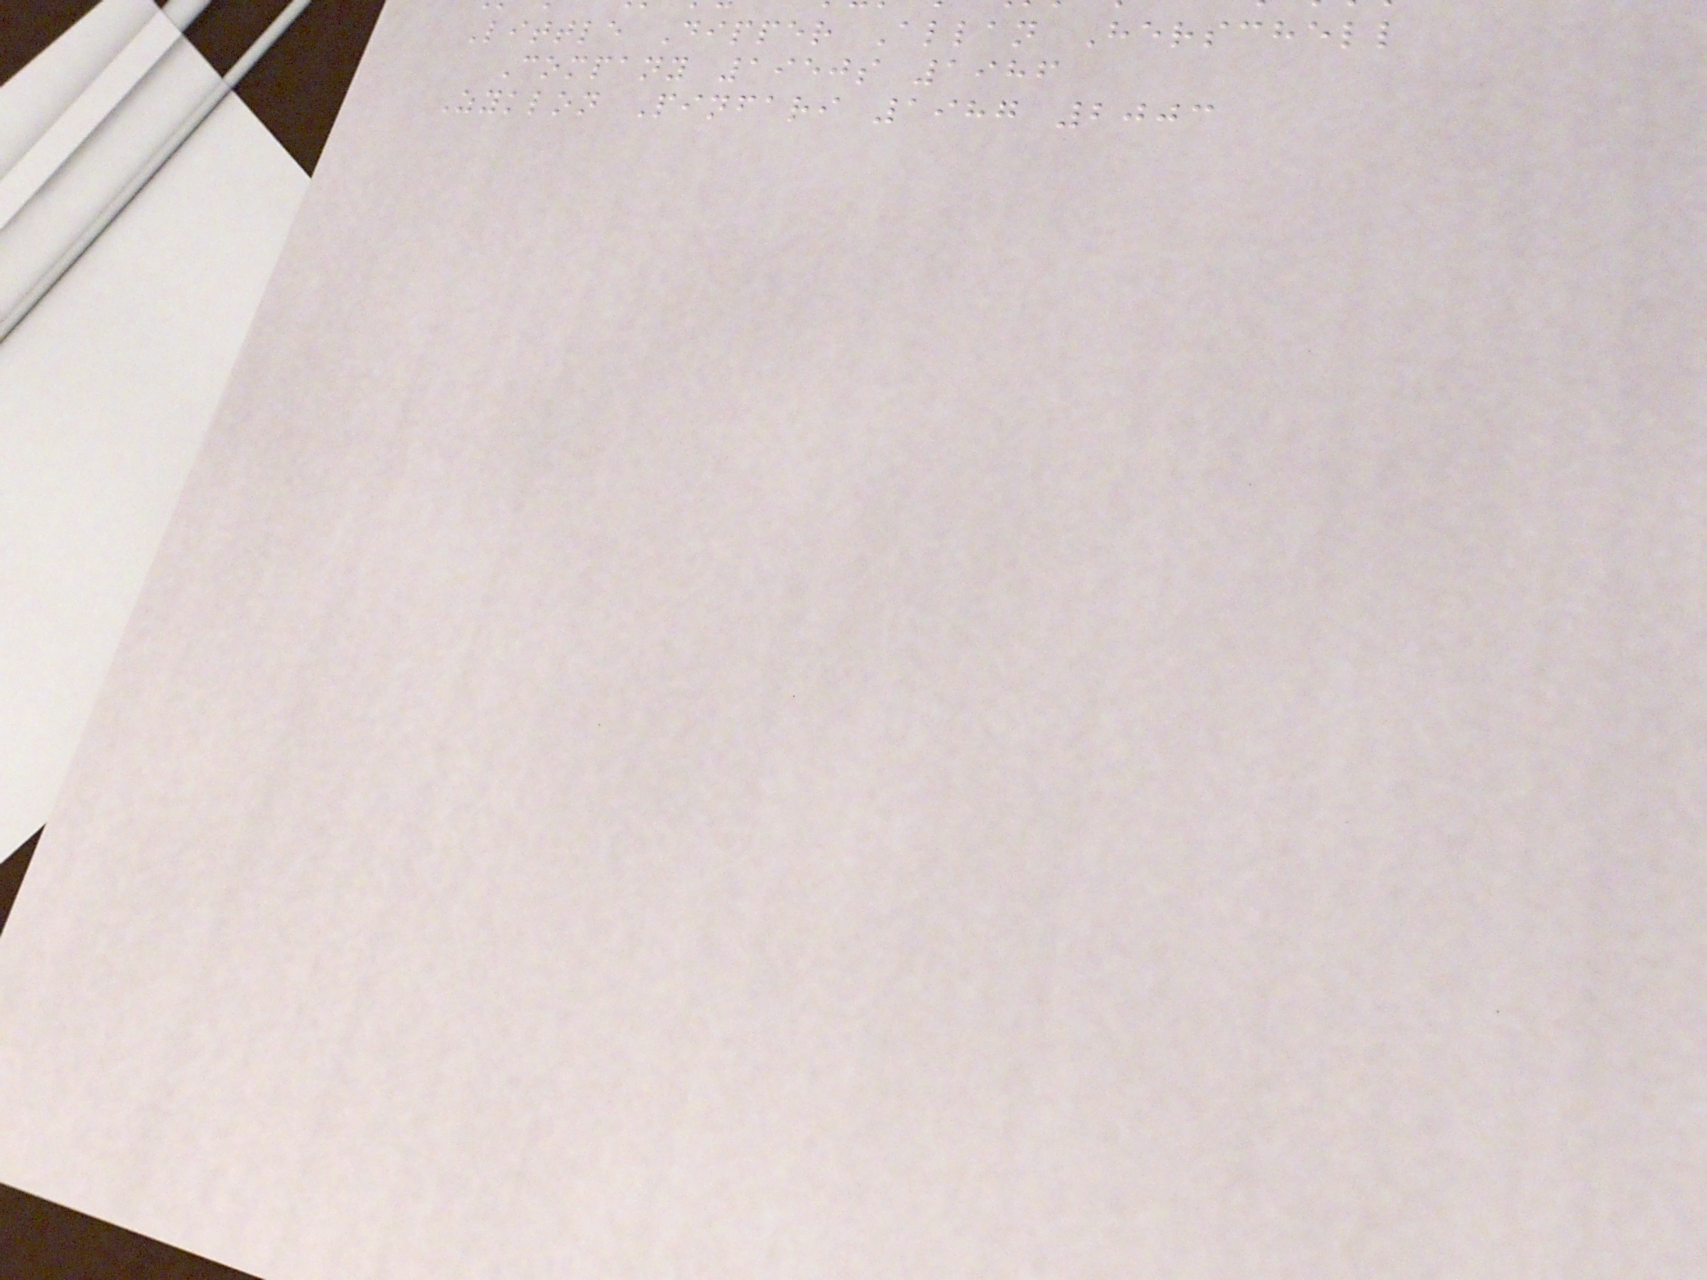Little Dipper Allan Herschell
Company 1950s 1986
Zyklon Pinfari 1987 2003
